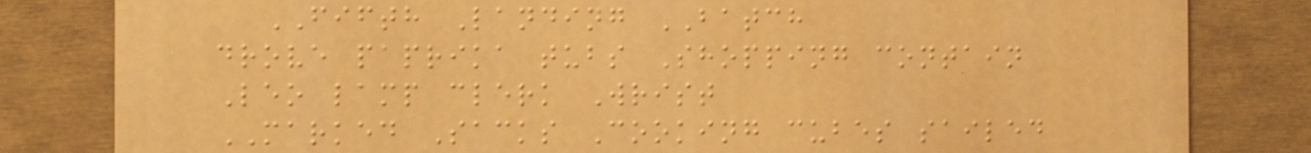FIFTH Landing BATCH
drove paprika tubs Shopping contain
Leo lamp clerk Wrist
MARKED Sacks Cooking cubes sailed
